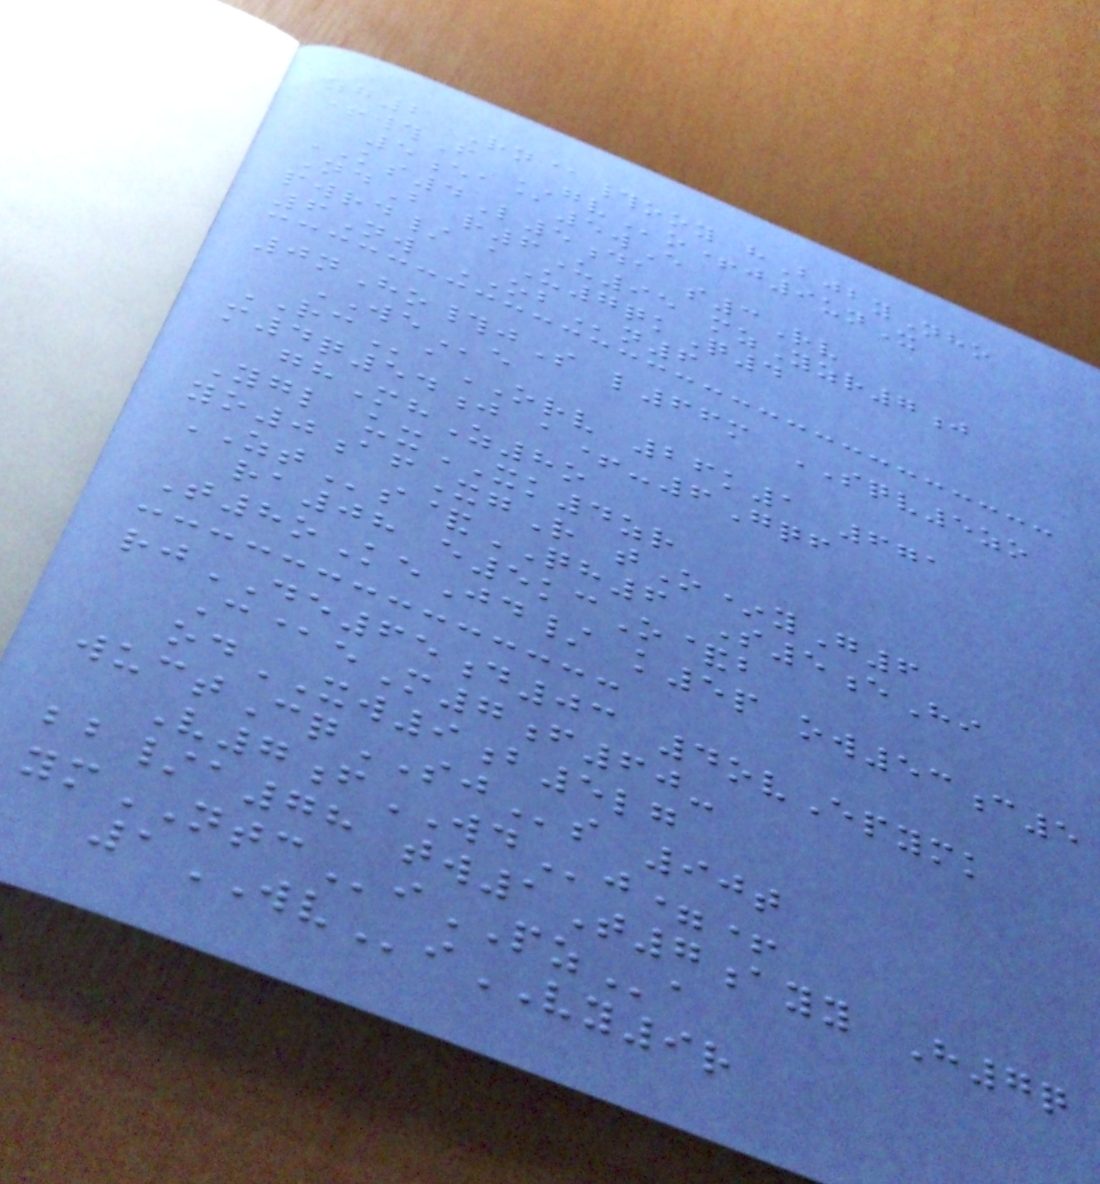zg2 Rn@#ooy hBjbyNho
+#F GVo+j9unX
5ea@5wE
KS4L5da s3Rv
NdB r6U95 mzYzr7j
pwrd/ aU7qkQ4
6Nw OBn6
0nHo#jS l66m SQV5zo
WEe
RCaORV 26k1 671
m4q54j a+-6Gqf
ghMhZ8o
Ygl uxXK4zr
yo0afXgR tO*yG6
ZTs&QH6 S5eHi
ra08 e5kcO&b
T8oKeJd/ k5p ow53c5
rjDE65d03 4ovEpymk
C@eM7f60-
odXW9b5lg
wuctCqSJs 90t
V7fWDj=+
bb/a78 tw1T7ayy H7q
ymNTCiPZa
1WViVY9r
